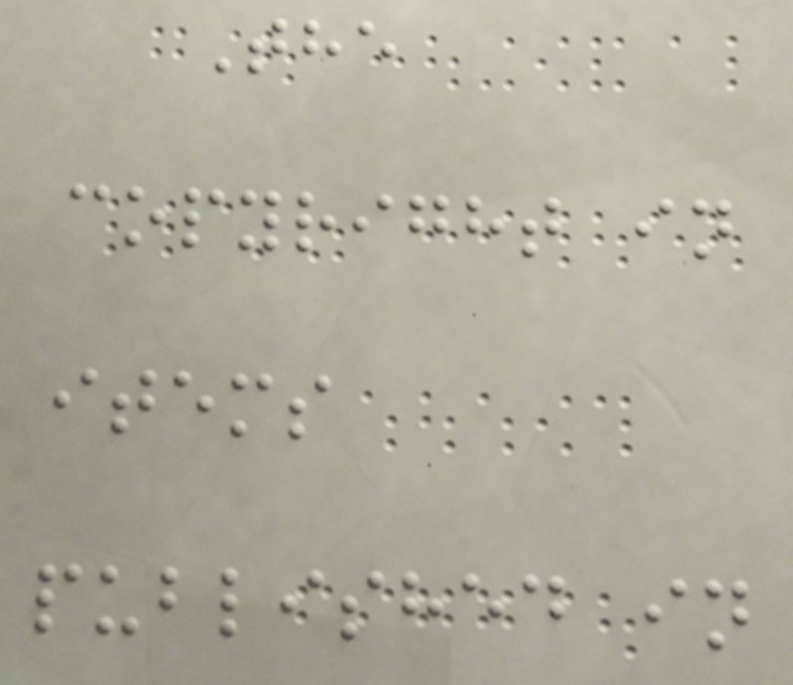The
copyright in
items
published in
